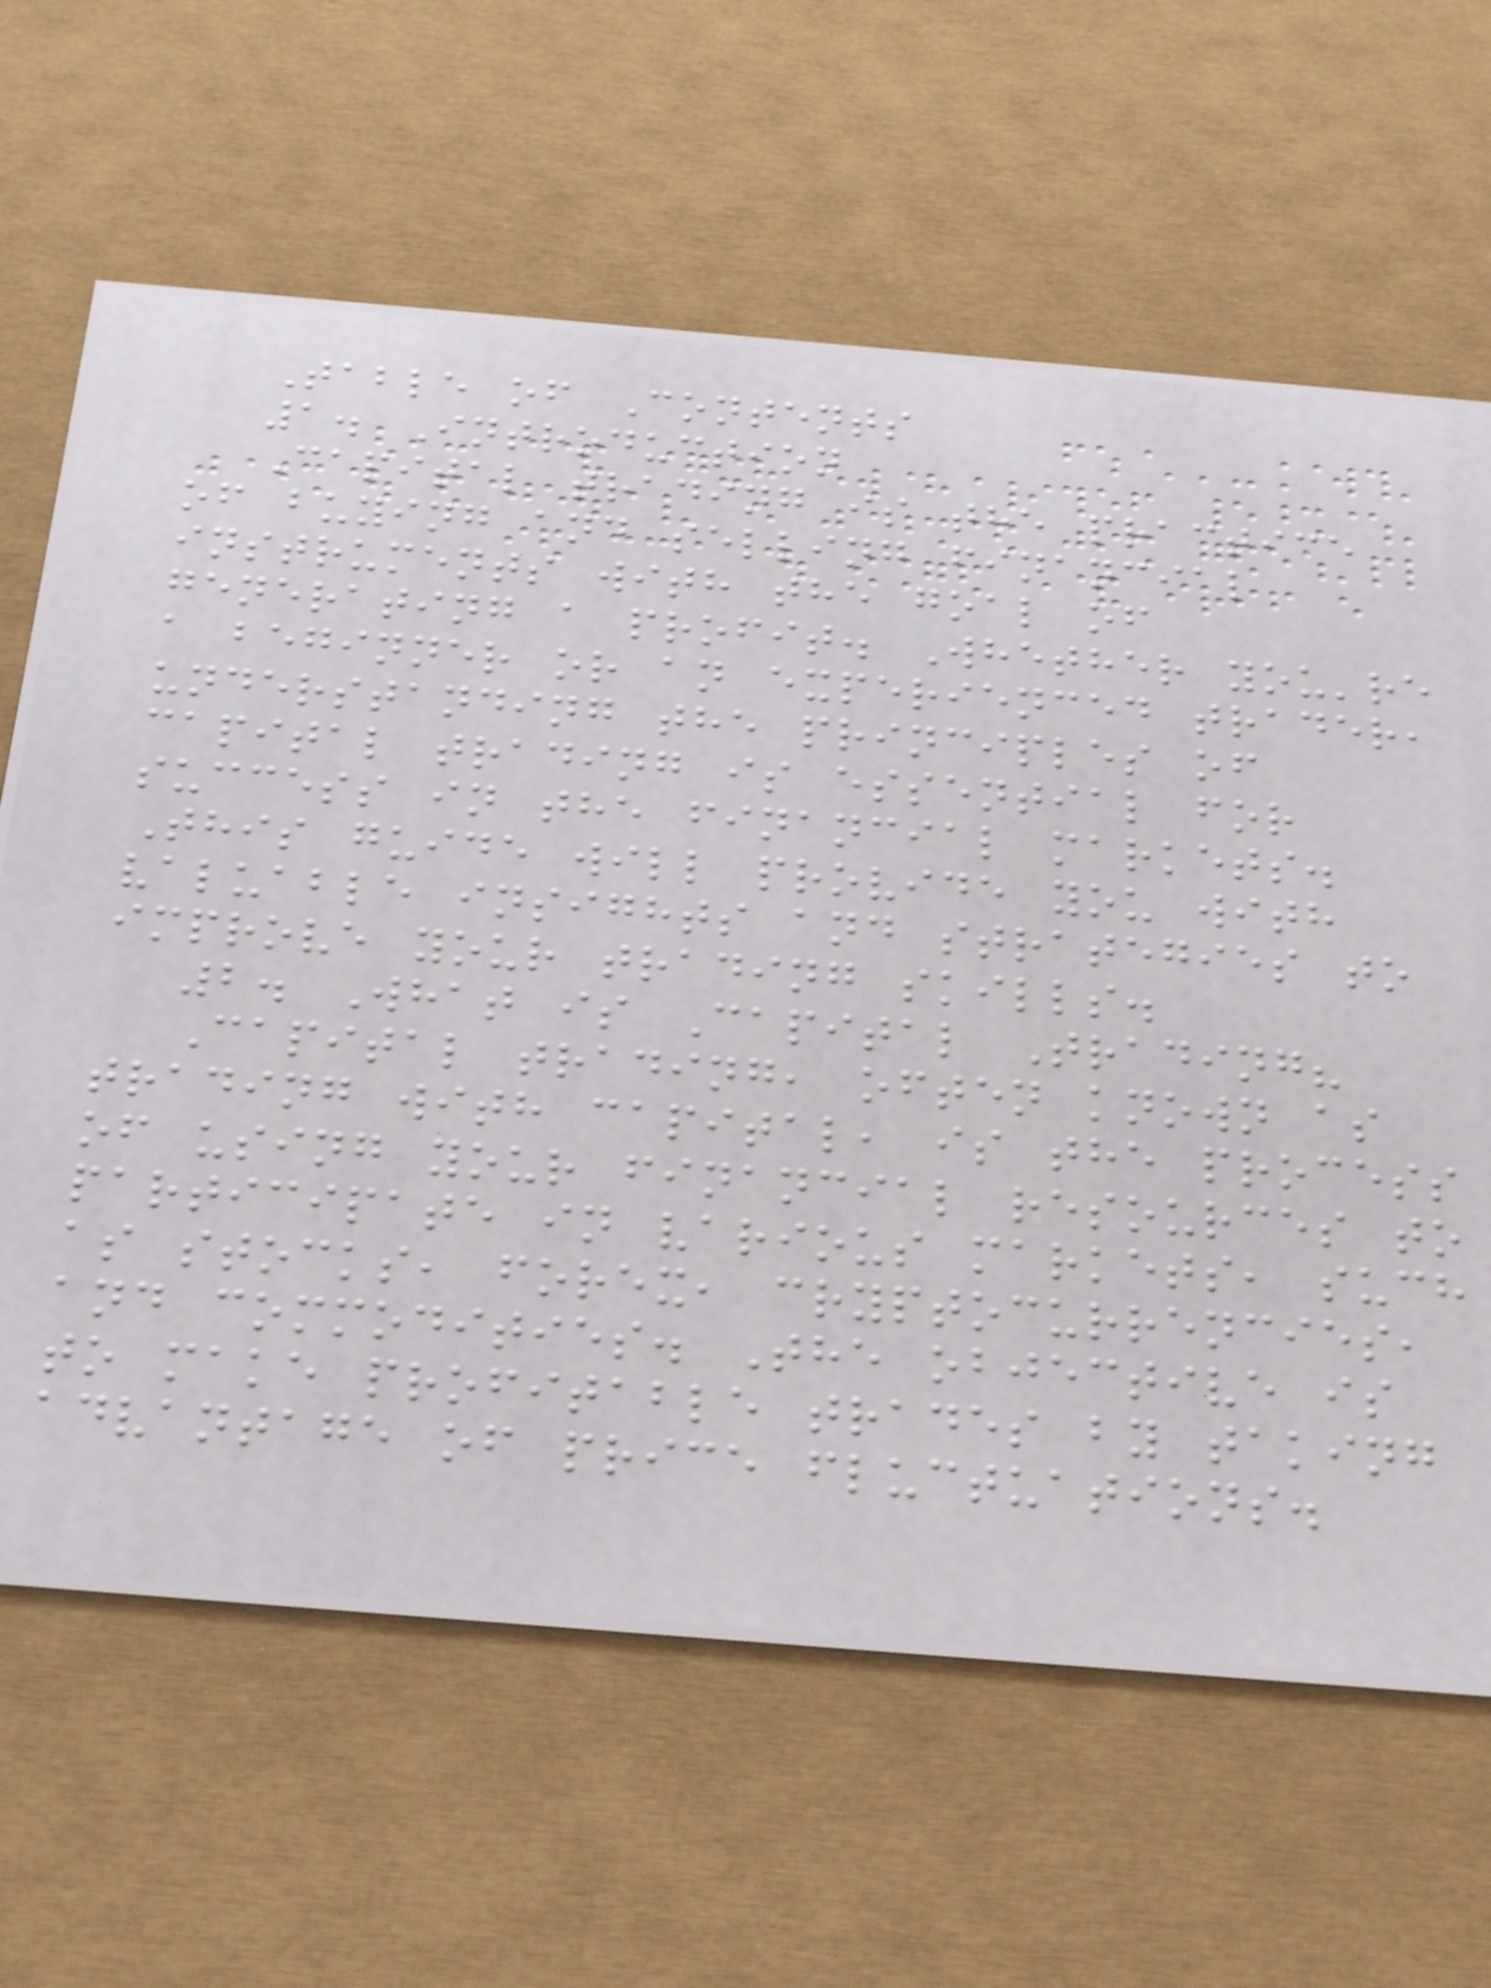Table of Contents
1. Introduction
Capital trading is the practice
of buying and selling financial
instruments with the goal of
generating a profit. Whether you're
a beginner or an experienced trader,
understanding the principles of
capital trading is essential for
success in the financial markets.
This guide will provide you with
valuable insights and strategies to
improve your trading skills.
2. What is Capital Trading?
Capital trading, often known as
trading with capital, is the process
of using your financial resources to
participate in various markets, such
as stocks, forex, cryptocurrencies,
and commodities. The objective is
to make profitable trades by taking
advantage of price fluctuations.
